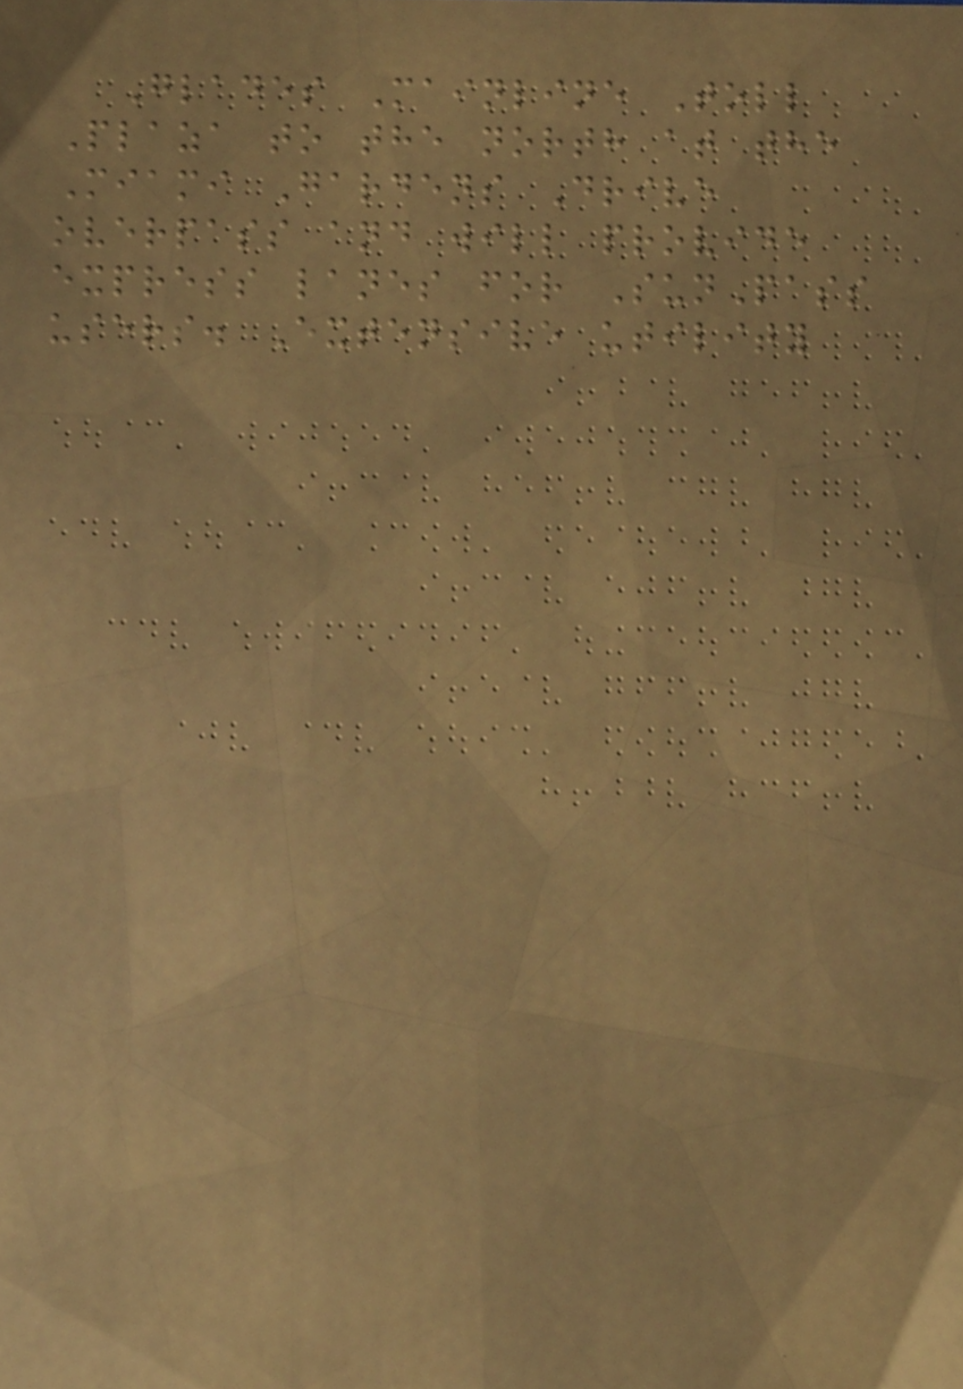Glades Mainline Toll
Plaza to the north at the
Miami Gardens Drive
overpass and will provide
express lanes for SunPass
users. Extensive utility
